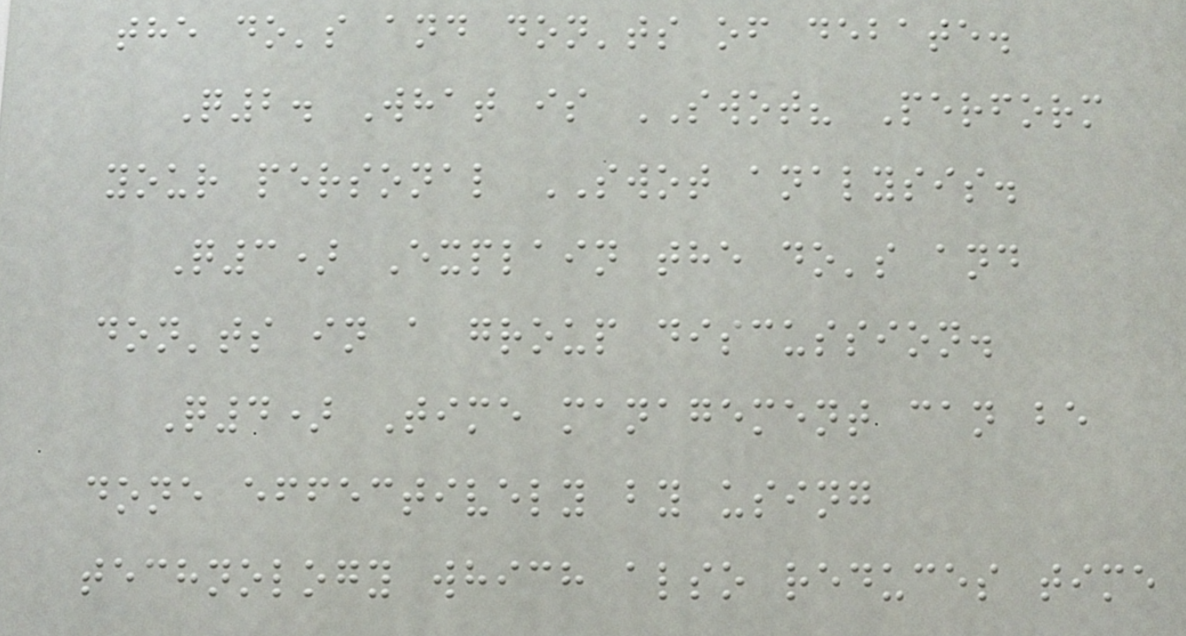the do's and don'ts of debate.
Q2. What is SWOT? Perform
your personal SWOT analysis.
Q3) Explain the do's and
don'ts in a group discussion.
Q4) Time management can be
done effectively by using
technology which also reduces time
